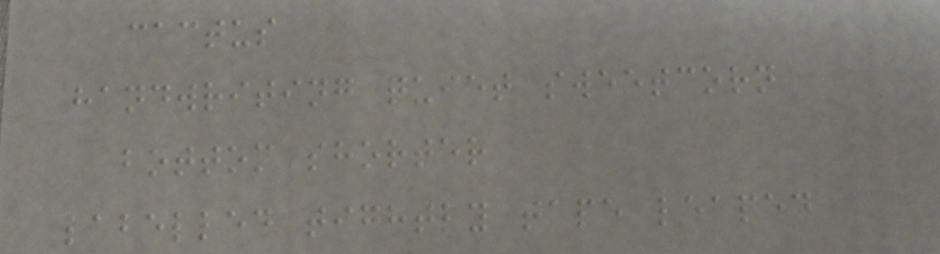cactus
handwriting quiet sweetcorn
bottom shorter
labelled tightly tape leaped
